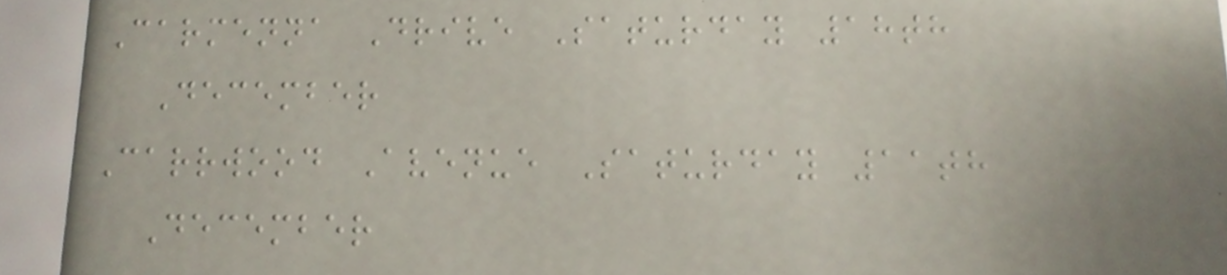Carmenna Drive Saturday 18th
December
Carrwood Avenue Saturday 11th
December
